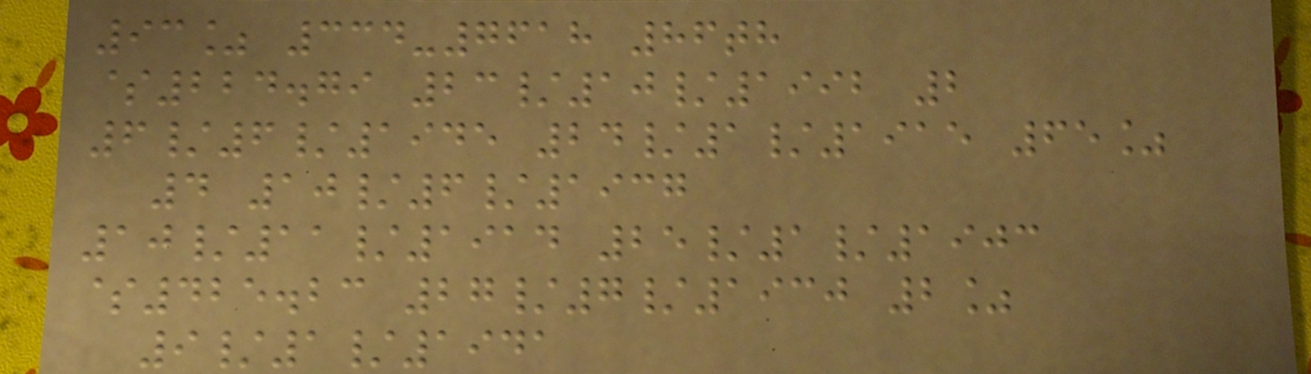93% 334-7618 86th
$224.79 23/10/1992 2
6/6/1945 24/1/1915 65%
4 10/6/1937
10/11/1914 25/1/1903
$425.23 27/7/1930 2%
9/1/1941
